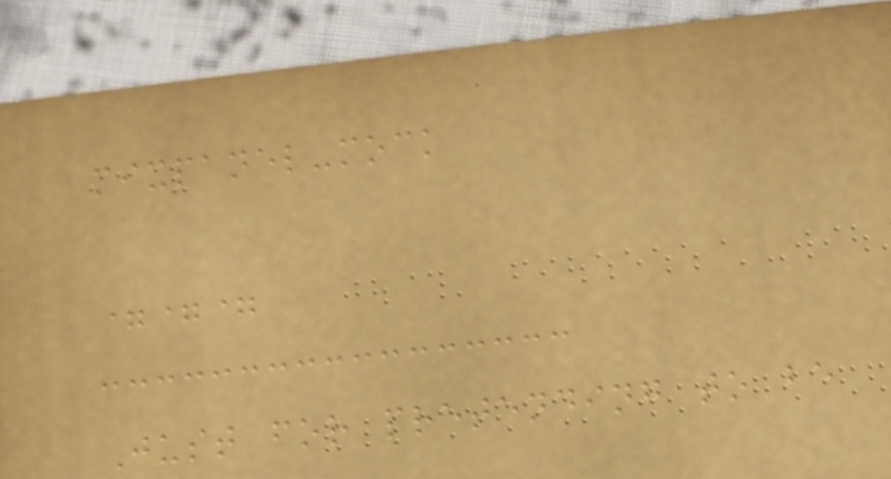mixpanel-mock
===
Just for pretending to be
